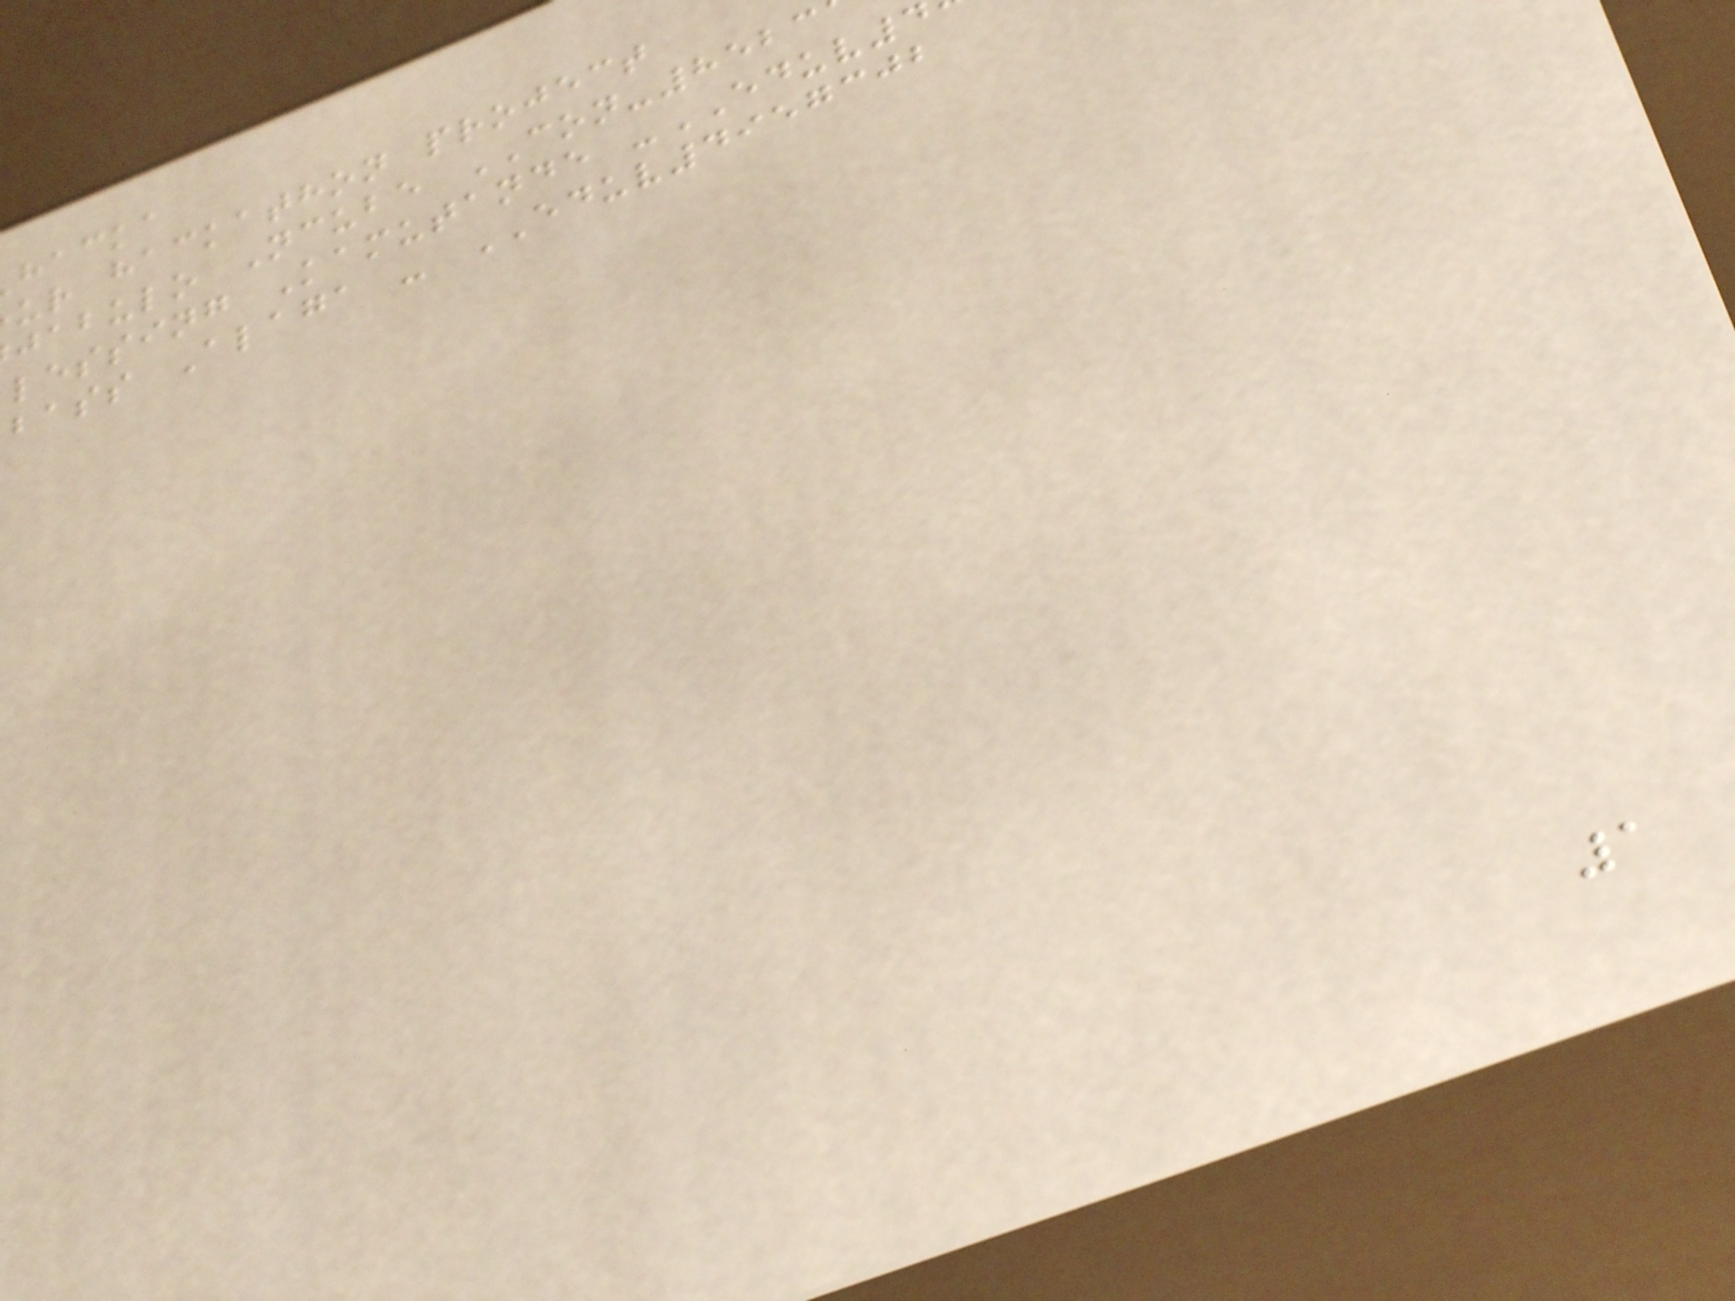hacka
ur hackathon project
jabulo Ncube CON-8523
lessing Kamutande -EDUV
bass Alaga - EDUV4957302
1
